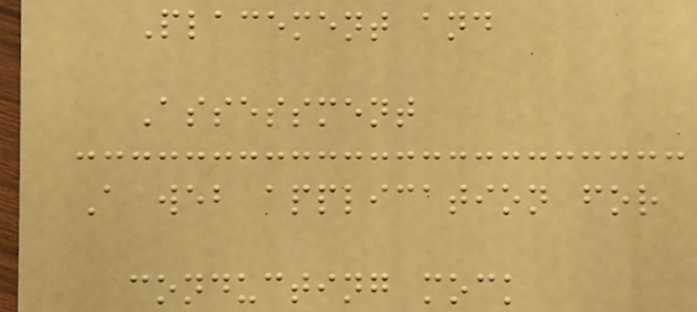Placement and
Assessment
A web application for
conducting mock
